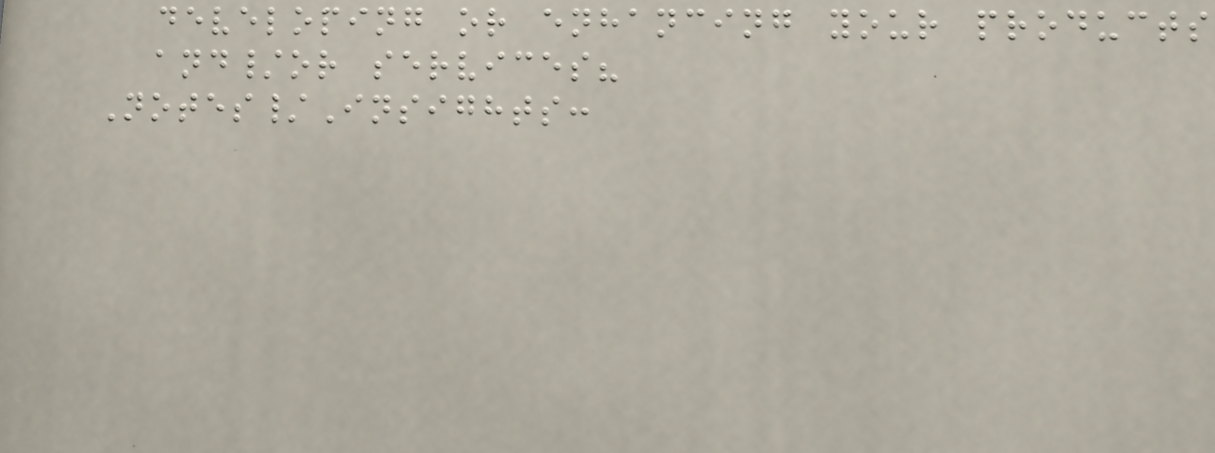developing or enhancing your products
and/or services?
Notes/Insights:
